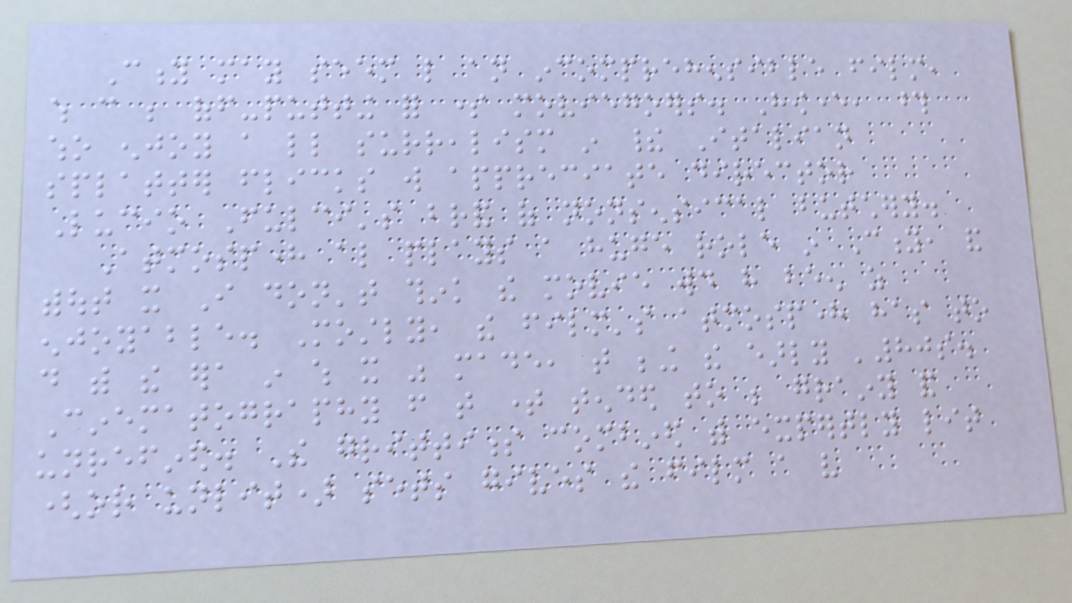City may seem like an incomprehensible film,
which can be off-putting for some moviegoers. However, those
who enjoy a little surrealism in their Italian
splatter flicks will appreciate director
Lucio Fulci's brand of nonsensical butchery.
Atmosphere also plays a huge role in City, and
without it I don't think the movie would have been as
enjoyable. Mostly, the film's atmosphere has to
do with the era in which it was made, that being the early '80s.
Cinematography from that time tended to be grainy and
unrefined. The grittiness combined with expertly lit
(or unlit) sets gives the film a very
